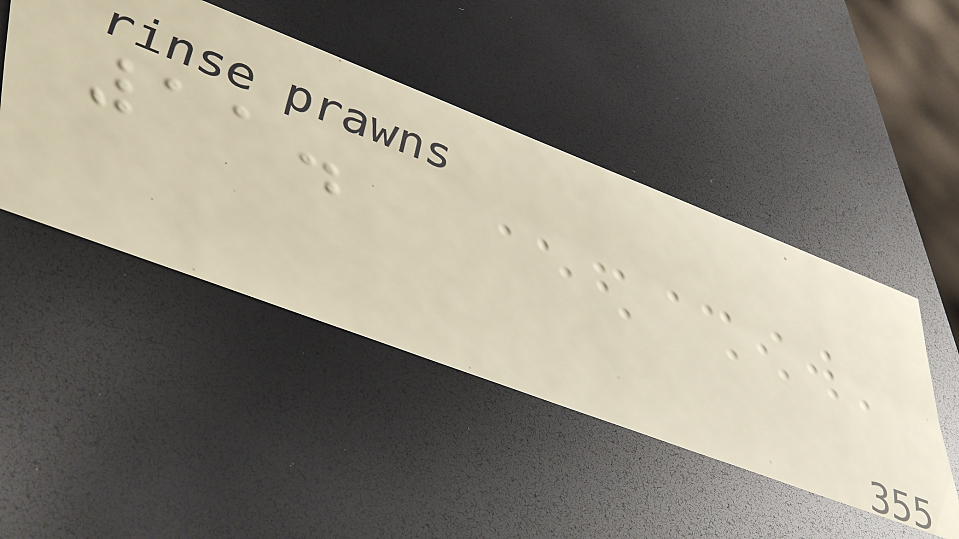11.
